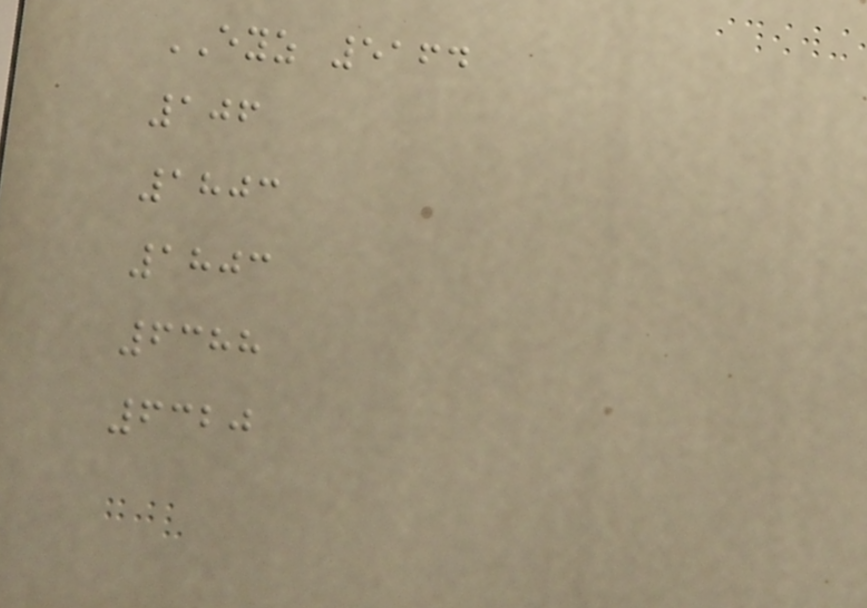EYZ 5164
106
1803
1803
6388
6320
